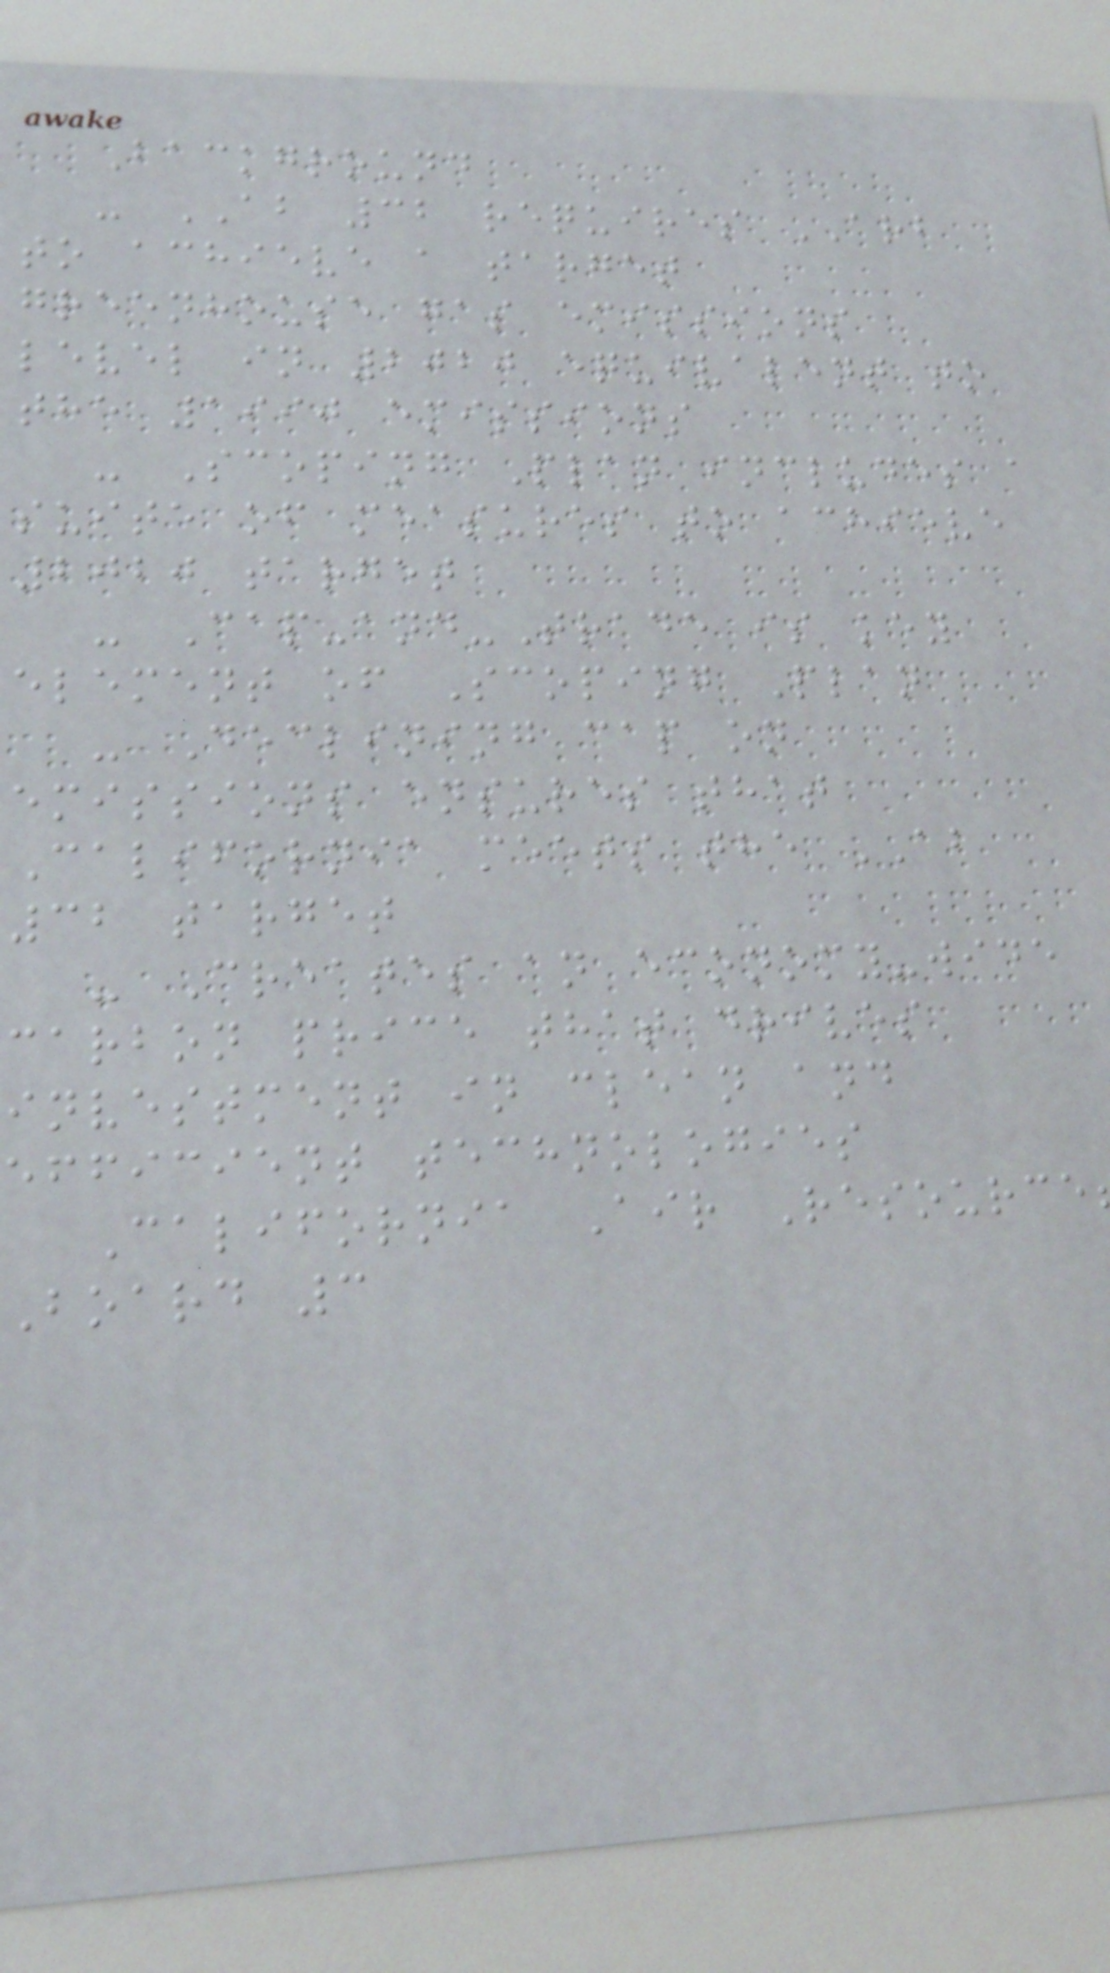Background
- AB 32 requires ARB
to achieve a target
greenhouse gas emissions
level in 2020 equivalent to
the 1990 emissions
- Scoping Plan includes a
suite of measures to achieve
2020 target
- Cap-and-Trade is key
element of Scoping Plan
- Declining cap on
emissions ensures that
California meets the AB
32 target
- Creates an economy-wide
carbon price that drives
investment in clean and
efficient technologies
California Air Resource
Board 3
